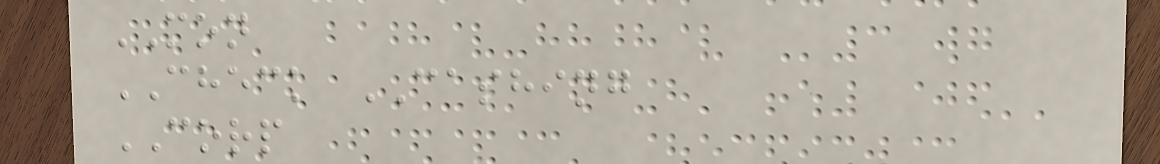MON
CHECK CASHING
CORP
